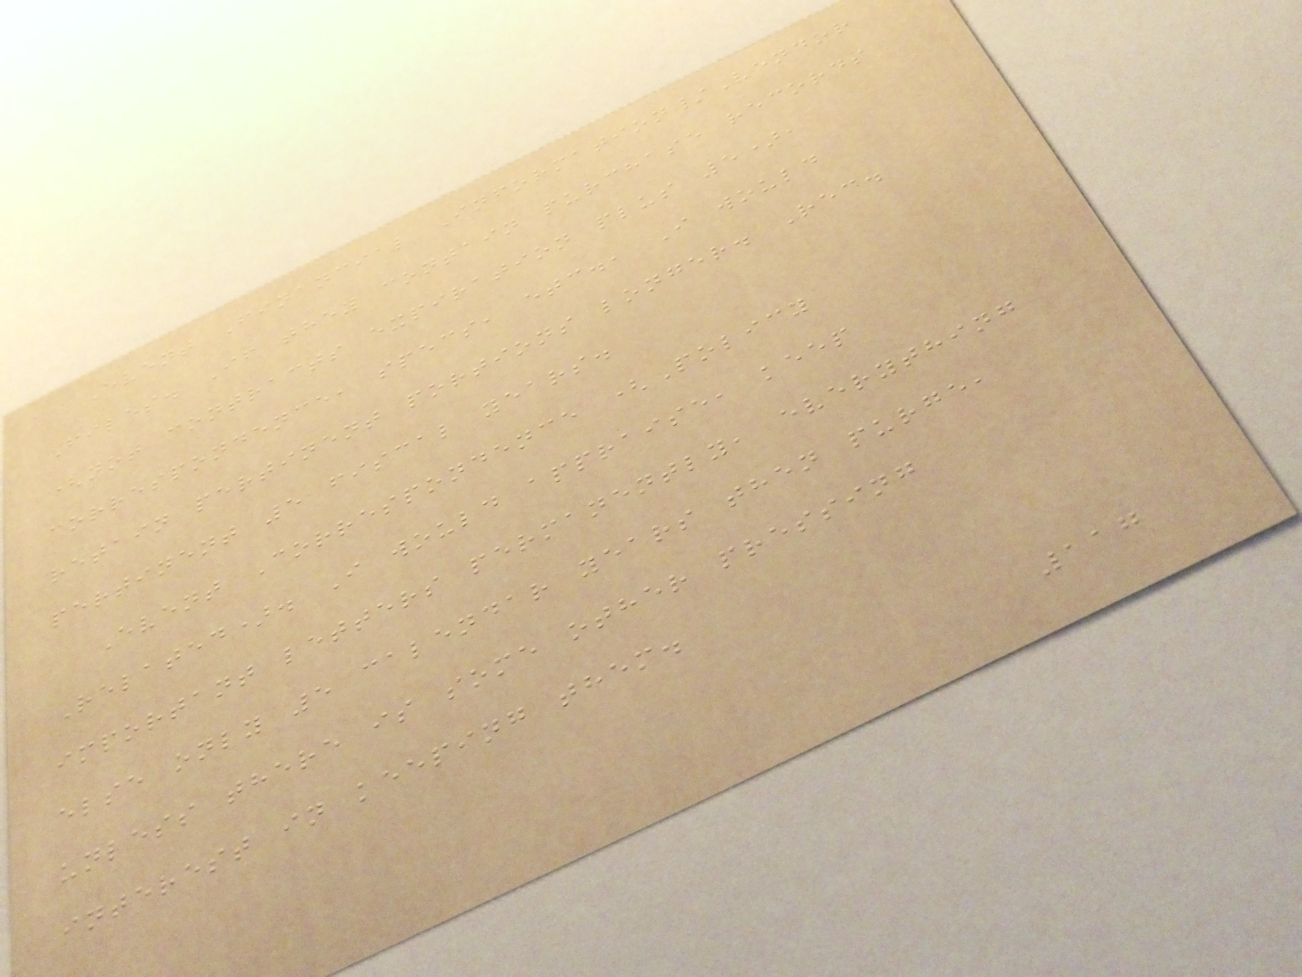Event Financial Information/Vendor
Files. If they contain purchase records
(not contracts expiration plus 5),
correspondence, specs, etc., I would
retain pertinent portions longer. Rec.
pertinent 5 fiscal years.
Event Correspondence (Policy
Related). I would appraise, keep
important letters permanently, everything
else only 5 calendar years then purge,
unless there is some other pressing
interest in keeping them.
117
